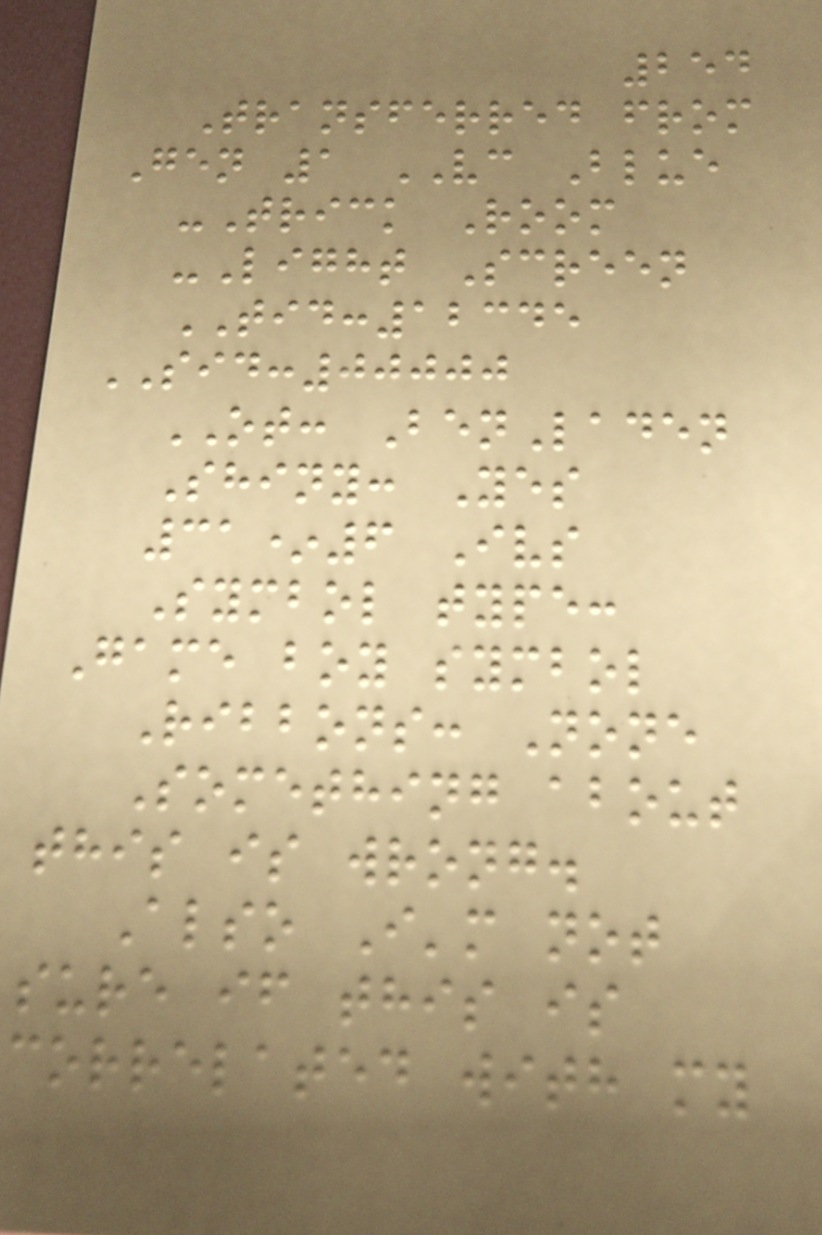254
Transferred from
Gen 1 VC Blue
-Trick Room
-Light Screen
TID:12345
SID:00000
OT: BenLaden
Shiny: Yes
31*6 Ivs
Symbol type:
Game boy symbol
Ribbons: None
Something about
this is wrong.
Also I'm not
sure if this is
correlated with my
